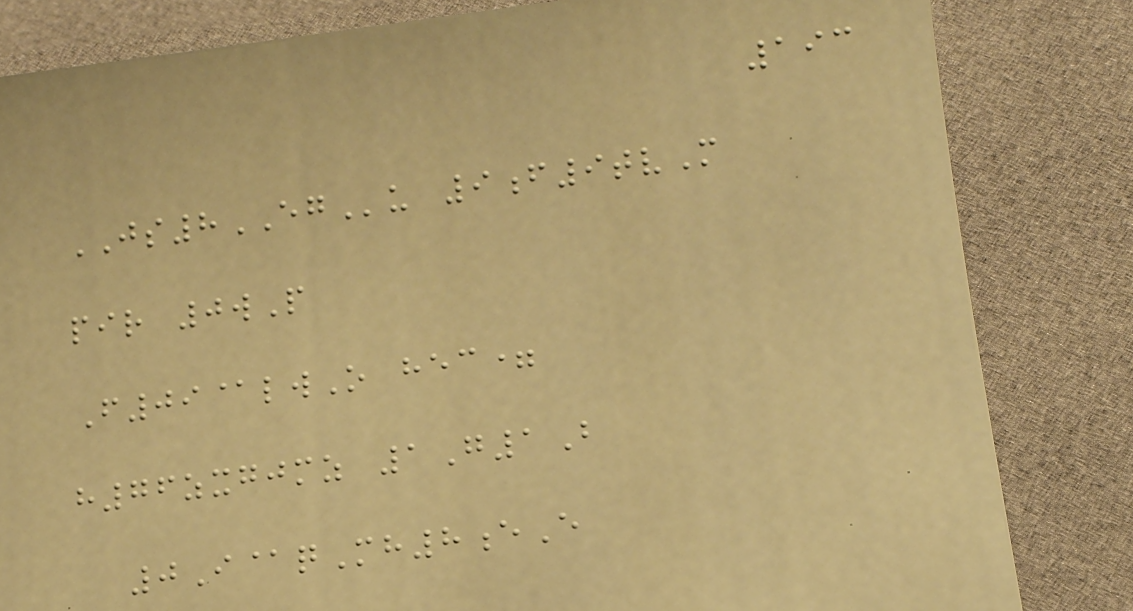193
JS8EGu 9f9tvM
pir 0wP
F09@lwO hec=
h76zxgjmz 1G1B
0I@qMh8eE
